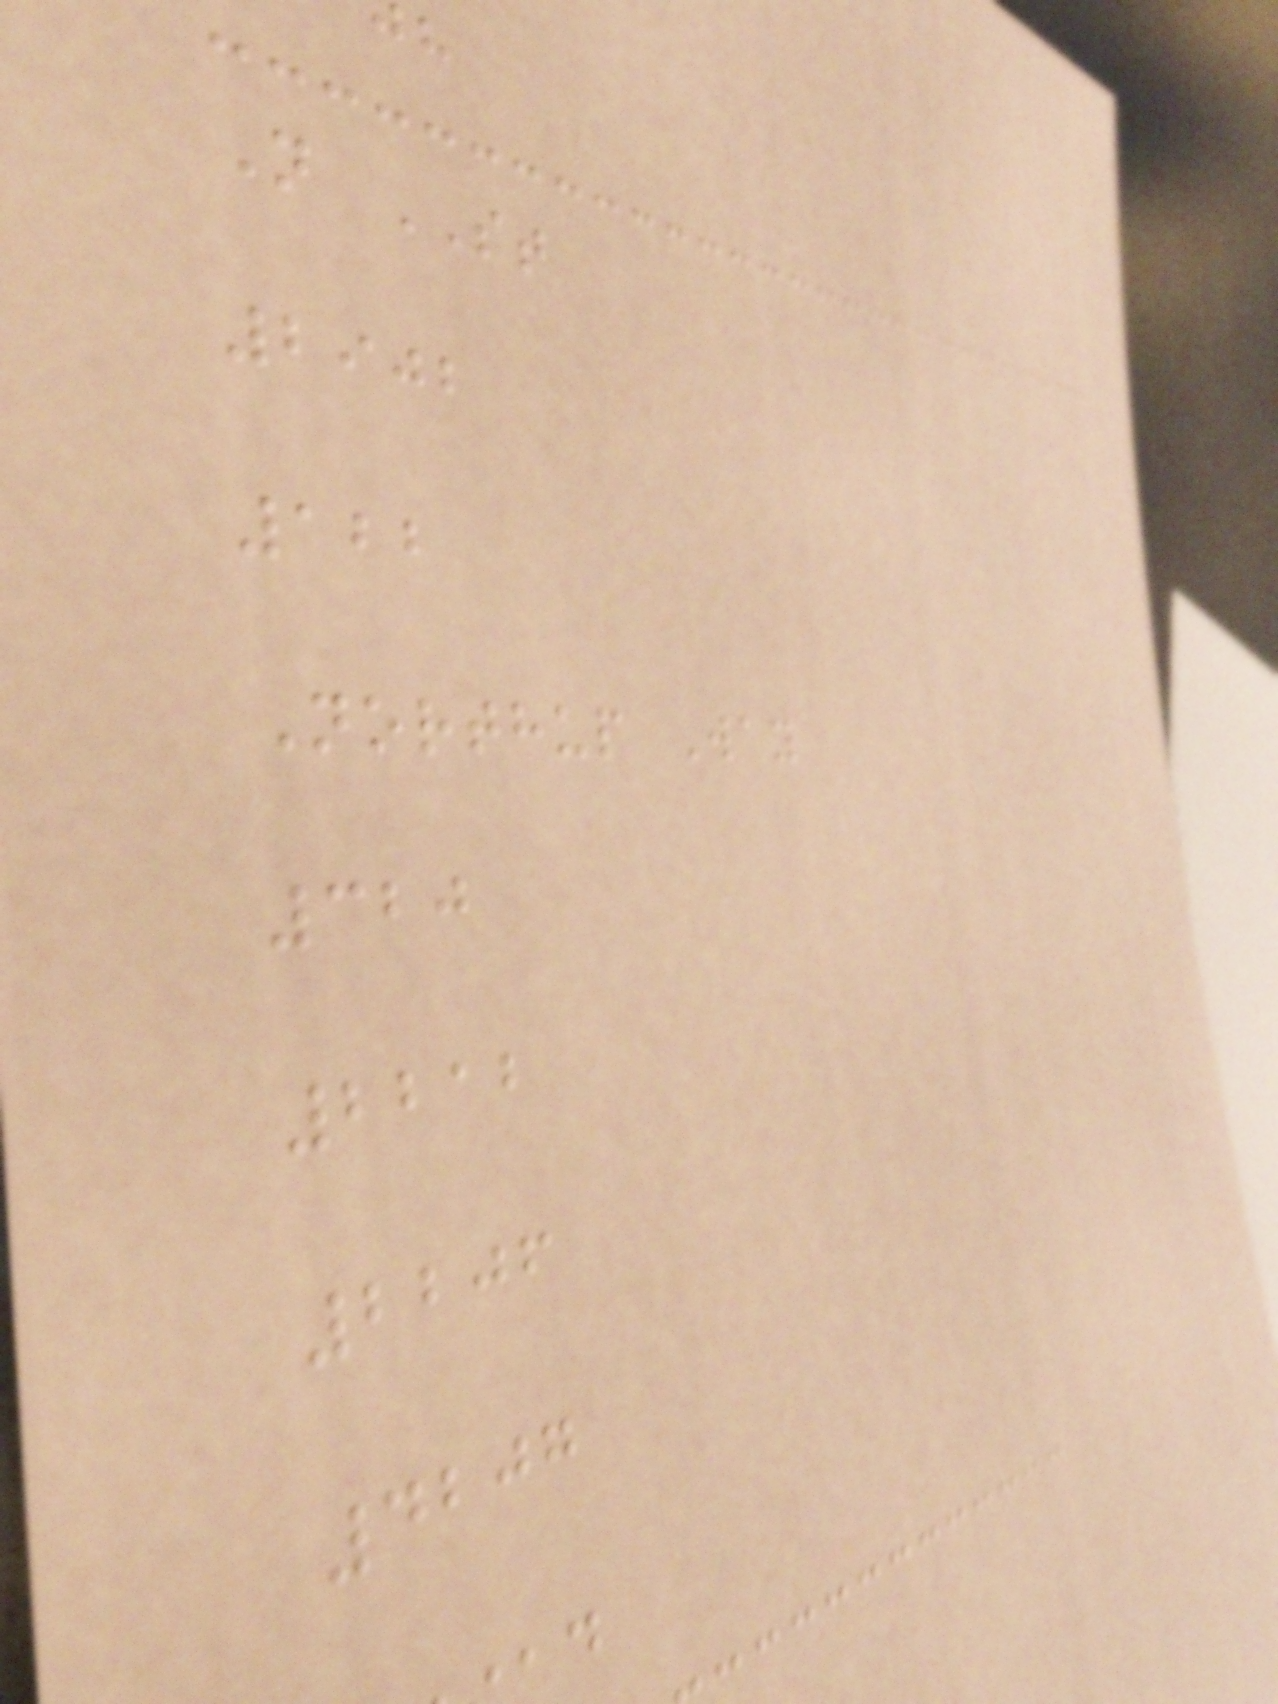N ST
2902
122
Northup Way
320
2212
2206
4207
